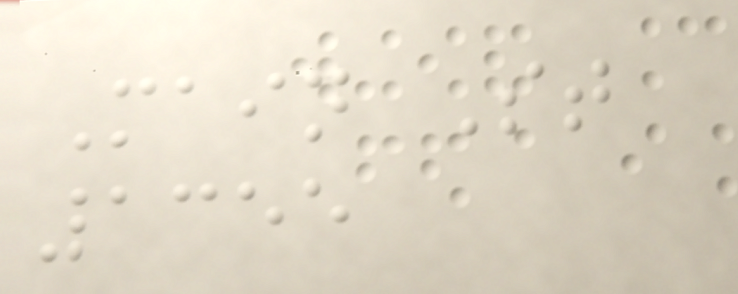Main St
1355
